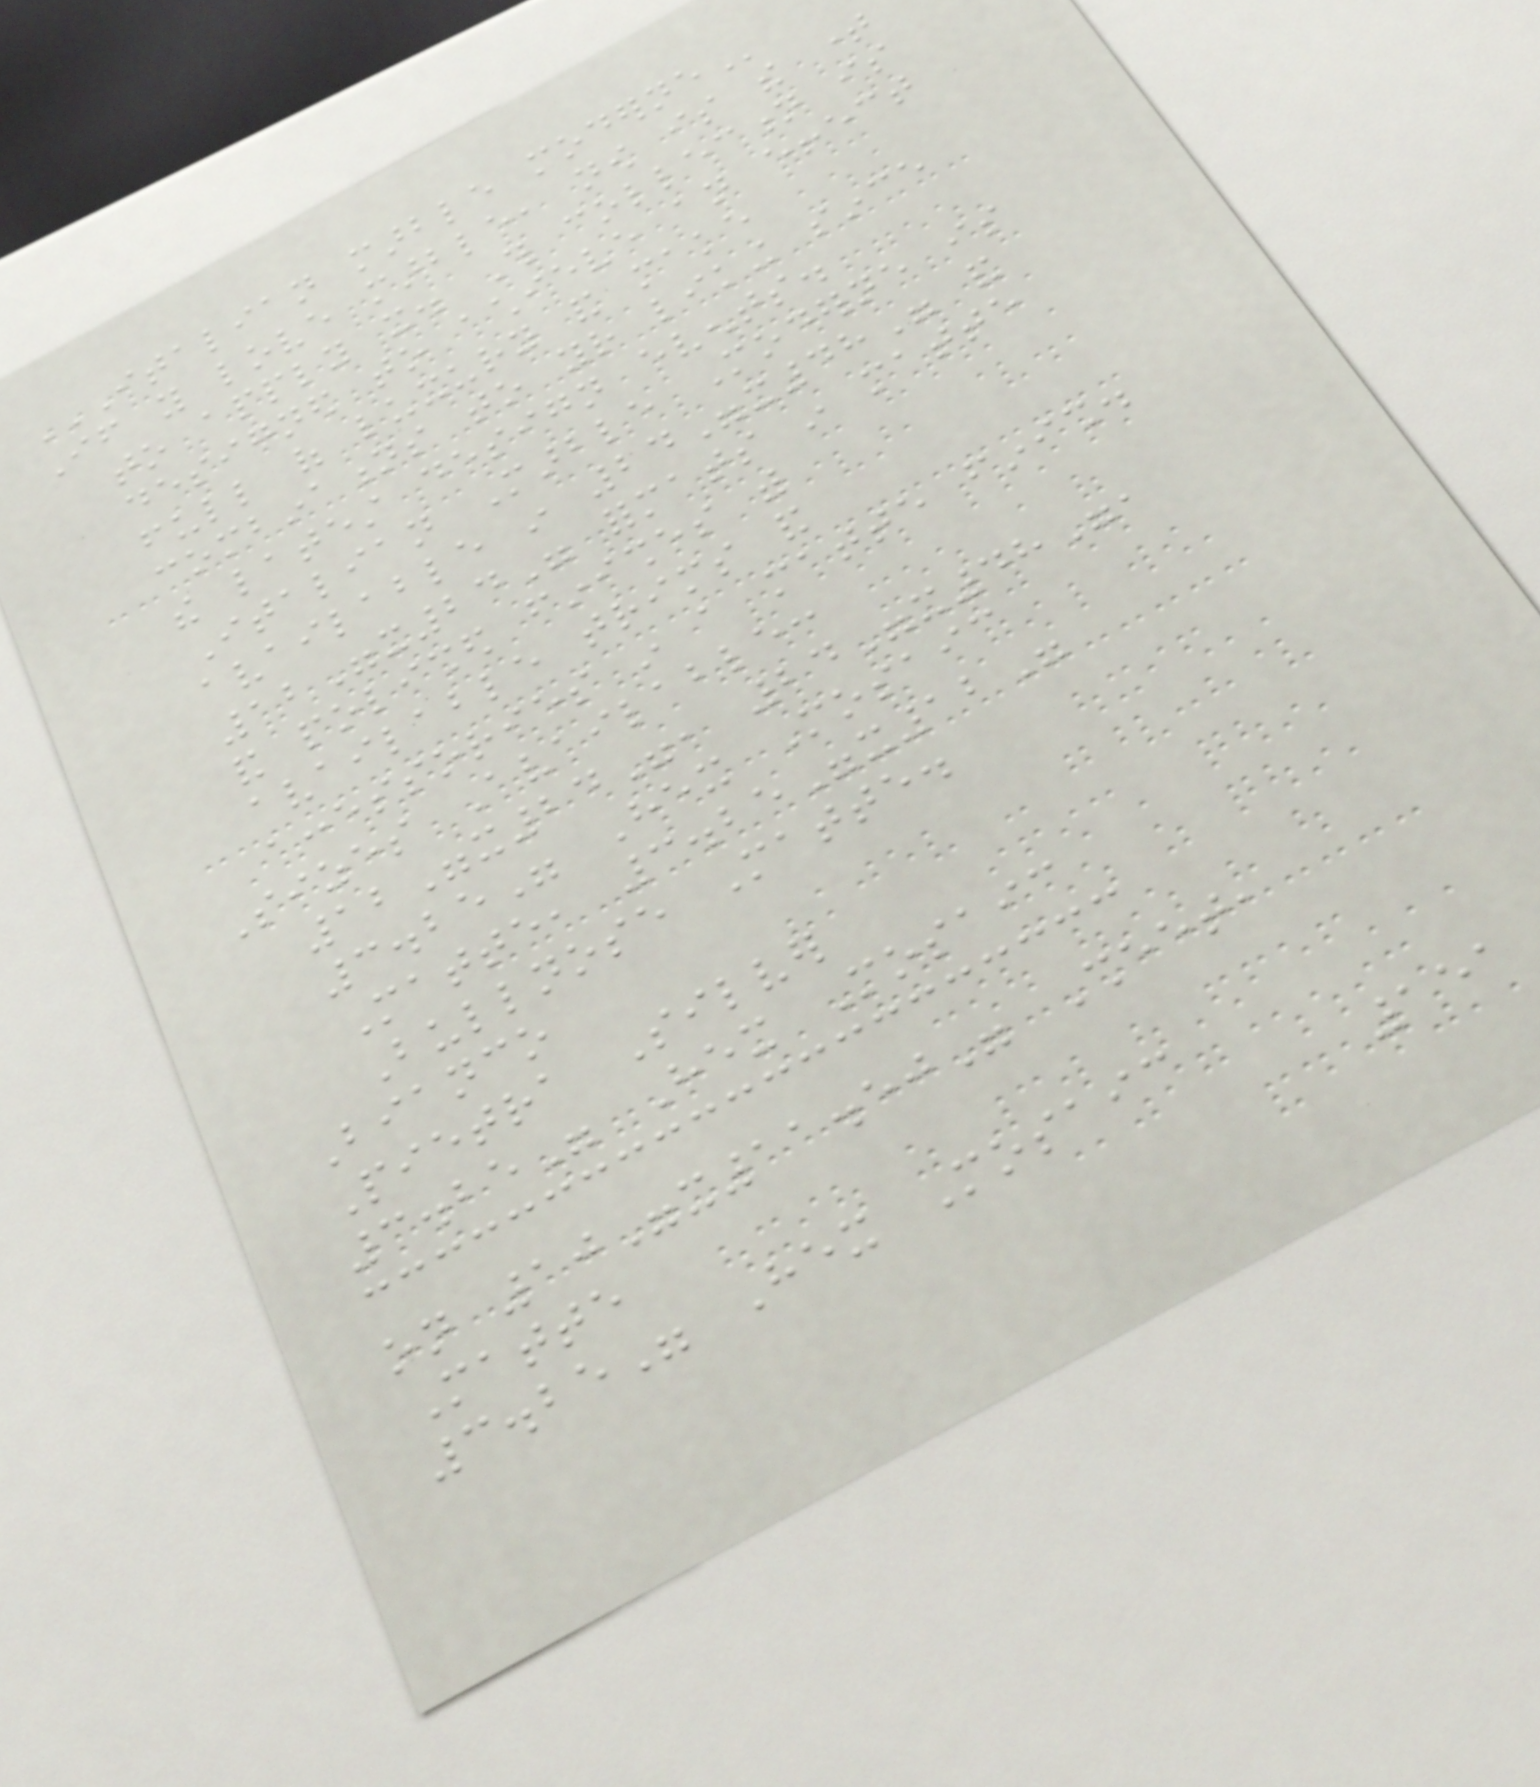ITALIAN MARBLE MODERNE
If you love marble, now is the time
to apply it. This collection is
designed to achieve an effect
full of luxury and make
combinations to your liking since
the latest design events.
Italian Marble Moderne is
available in 24"x48" and
12"x24" formats in matte
and polished finishes with
available trims and
accessories in a matte finish.
Sizes Available:
12"x24", 24"x48",
3.25" Hex Mosaic
Matte, 3.25"x12"
Bullnose Matte.
Bianco
Pietra Silver
3.25" Hex Mosaic
on 10"x11.50" Sheet,
Matte
3.25" Hex Mosaic
151
